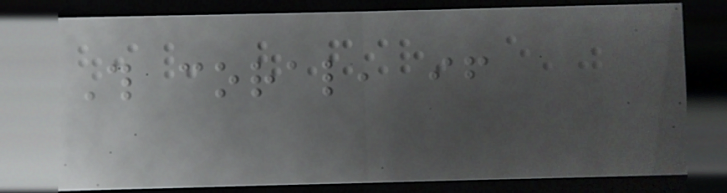This coral, if
